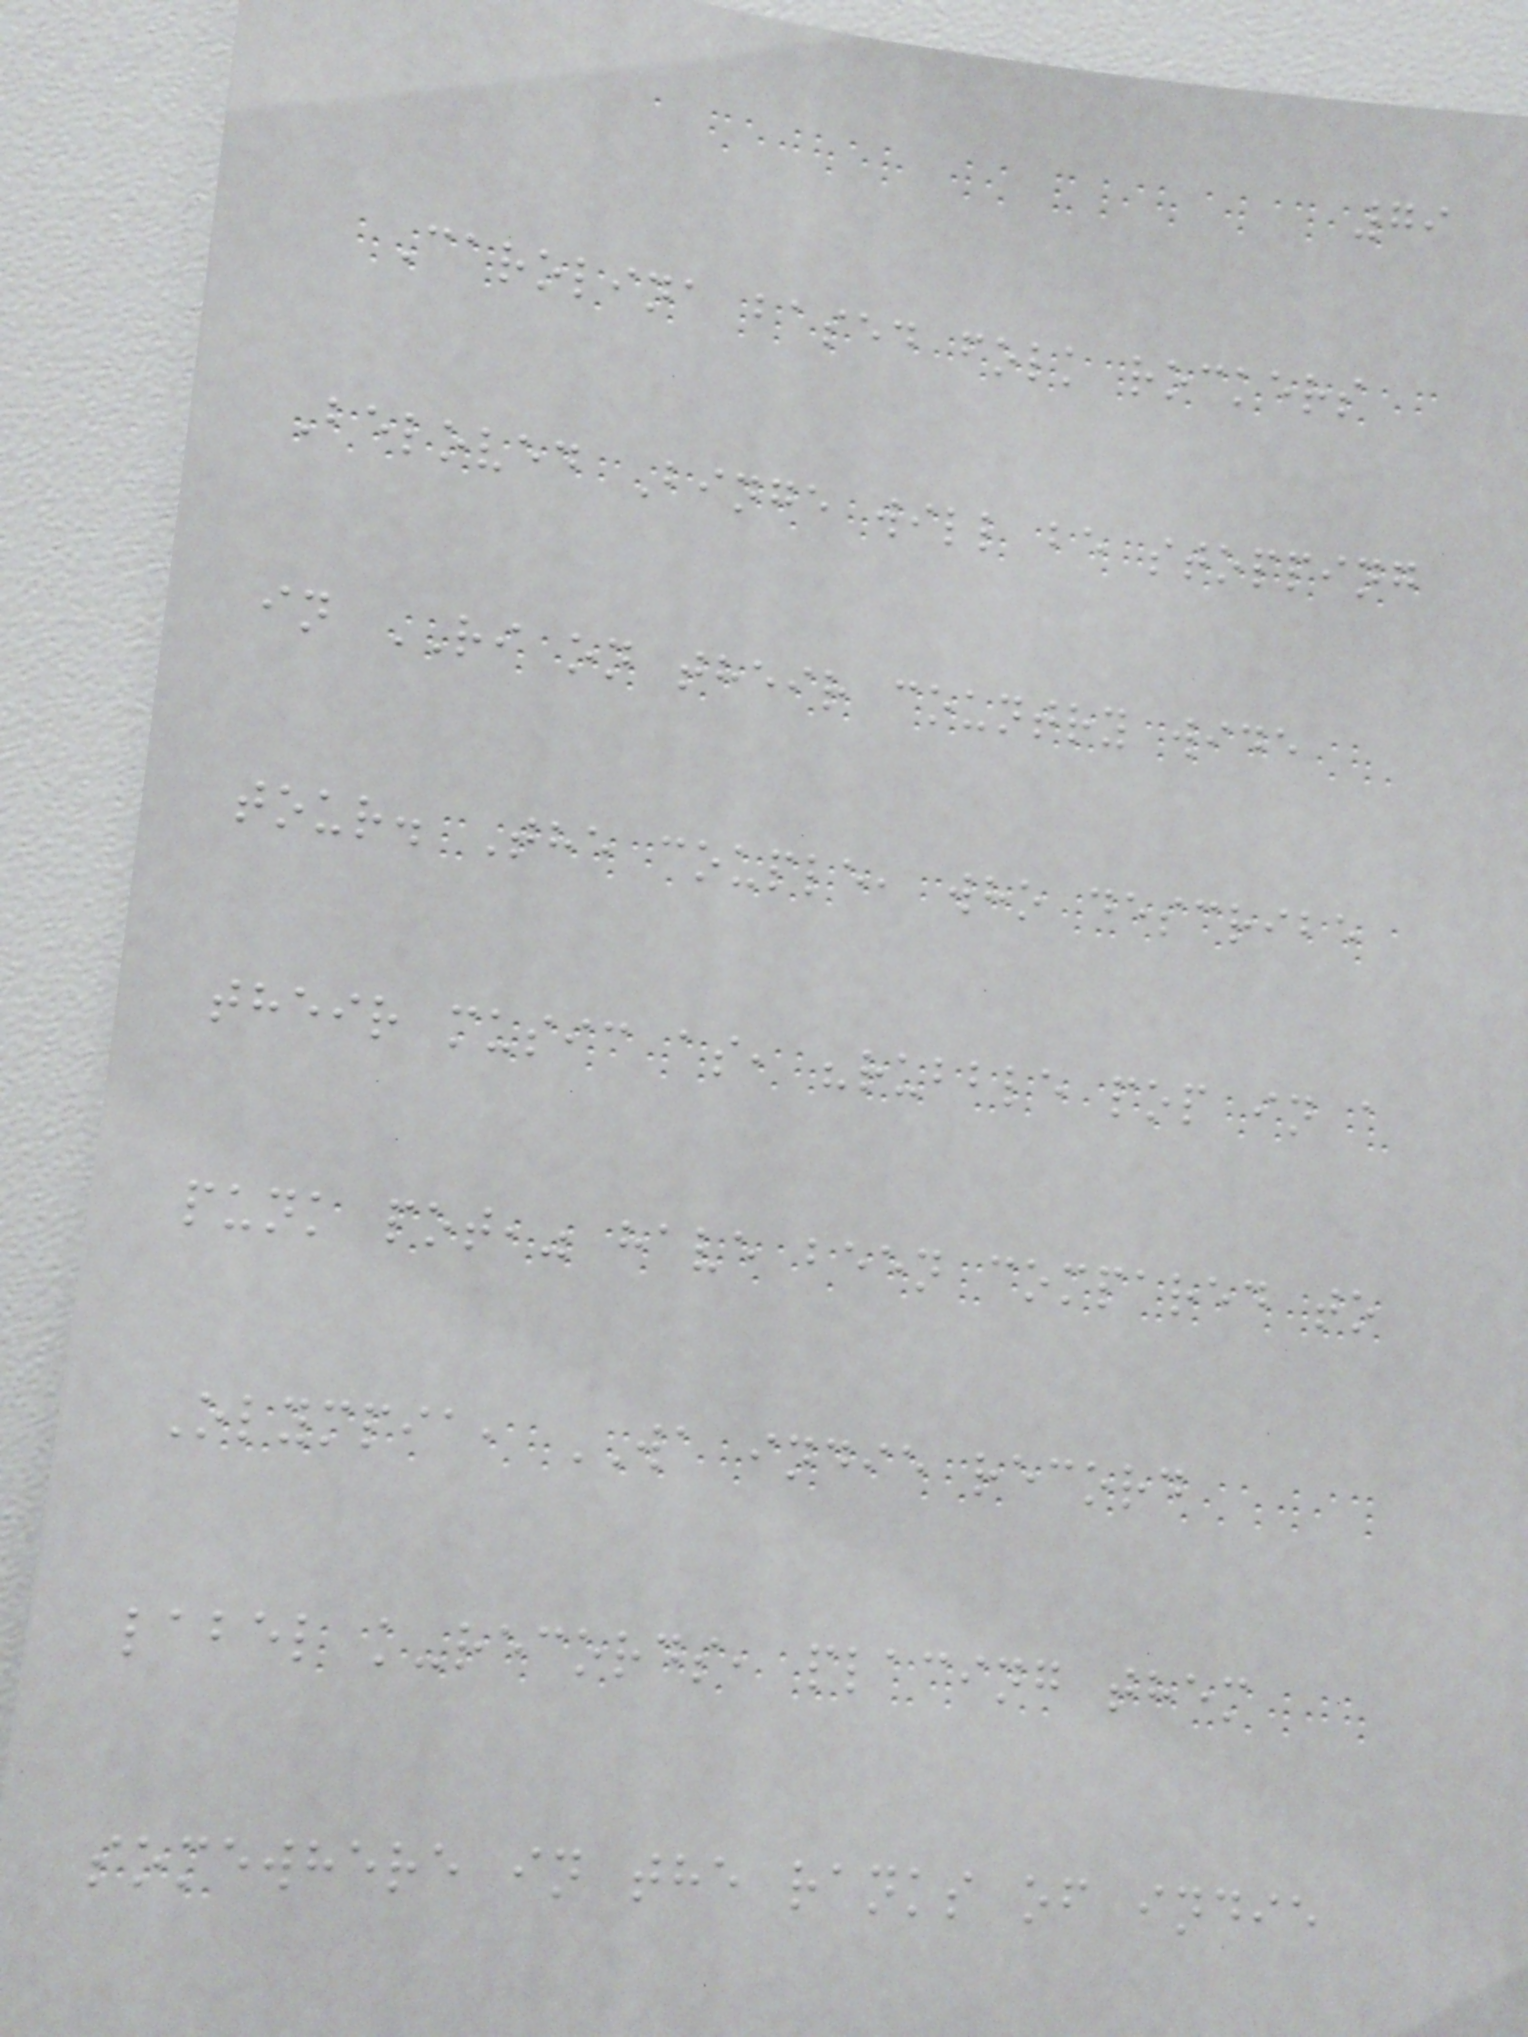79
Carolina based folk rockers
Beloved Binge will be stopping
in RI on their country wide
tour. The couple, who describe
their music as, "rubble pop in a
punk pot," have been compared to
Olympia, WA indie record
label k-records, placing them
somewhere in the ranks of indie
